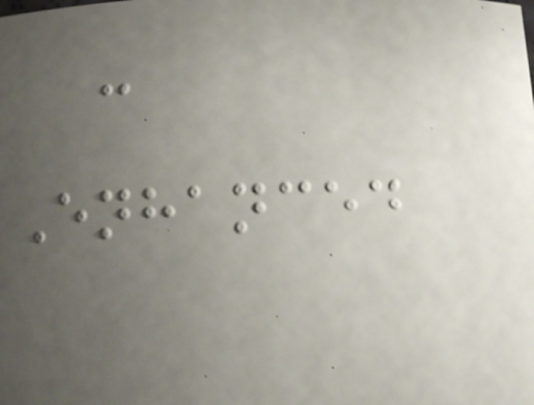-
Enhanced
